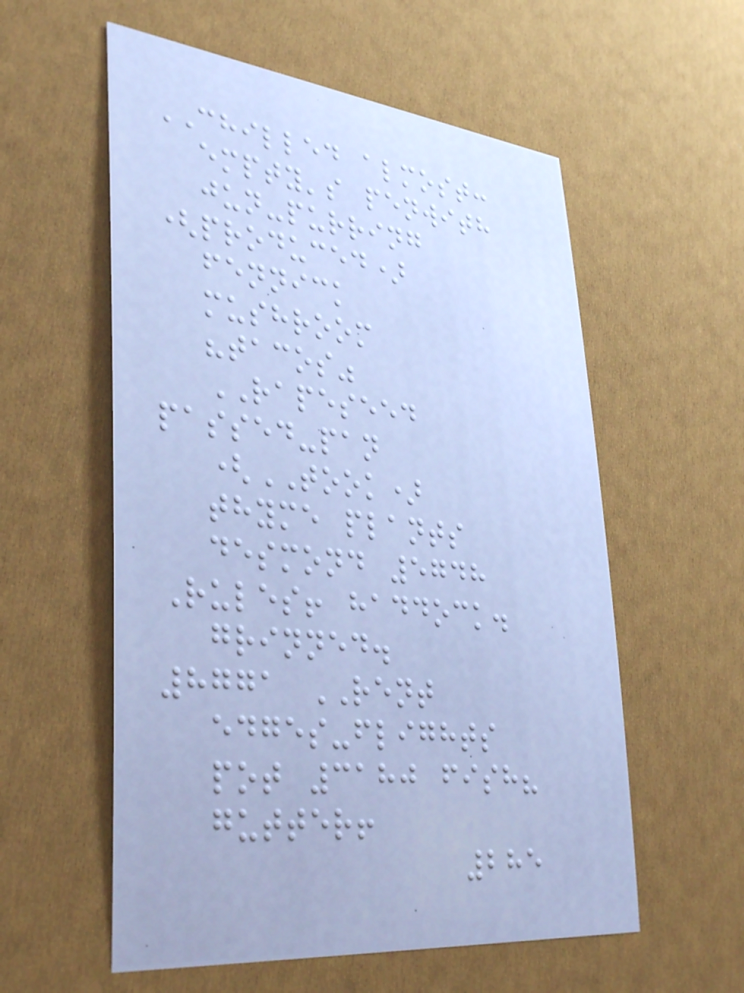CHILLED almost:
empty's penwith
jun-purring
(produced)
fennick
mushroom
"tacos"
RAPESEED
passed-pan
(TOOK)
thyme plants
desmond 5748
Rules! haddock.
grinned.
8771 RENT
edges-flights
pot 3180 fish?
gutter!
285
